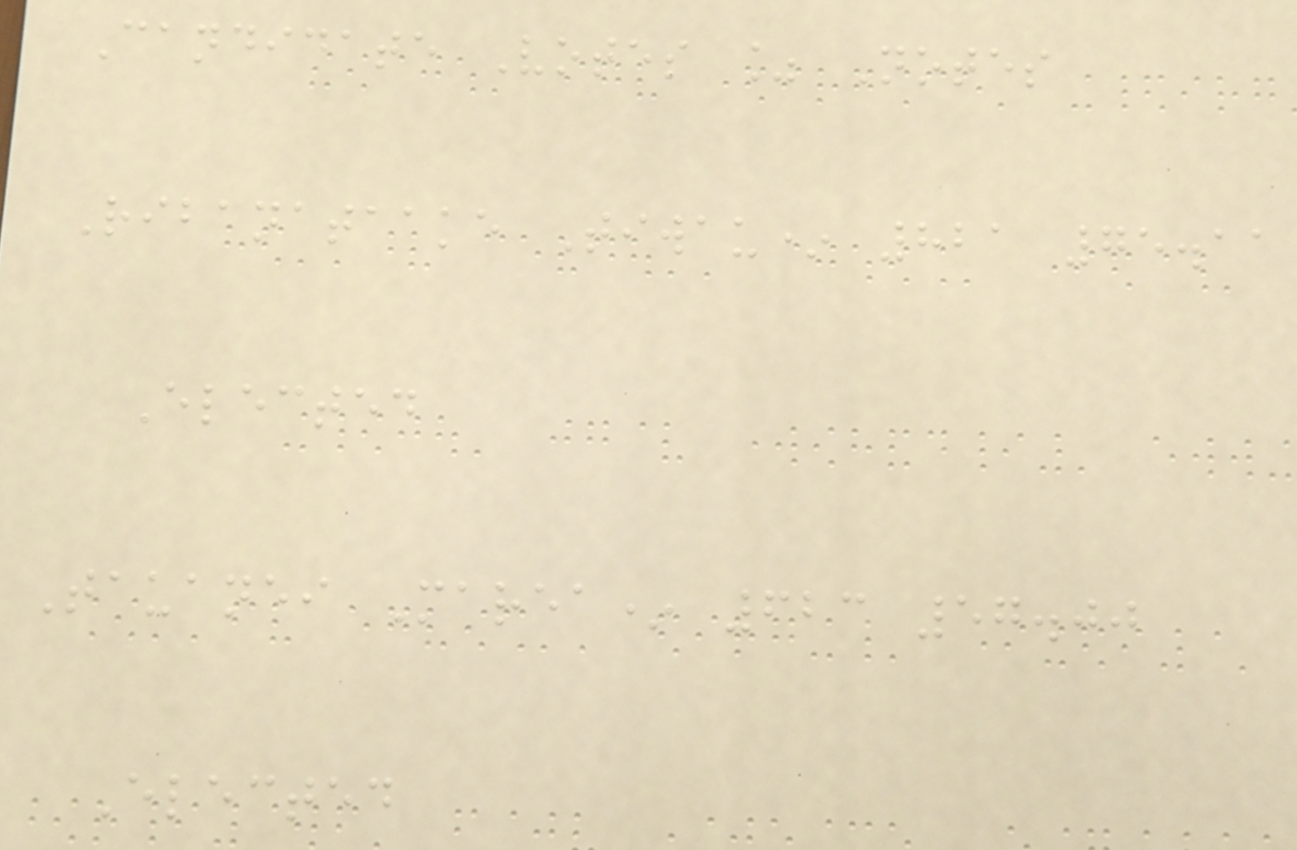Candidate Votes % Notes
Ribanataake Tiwau* 821 75.11
Elected
Tauanei Marea* 623 57.00
Elected
